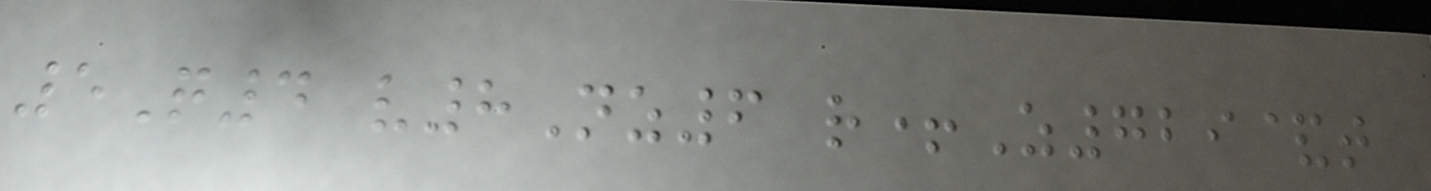5Q4 v8Nz6 r+Z729&t
